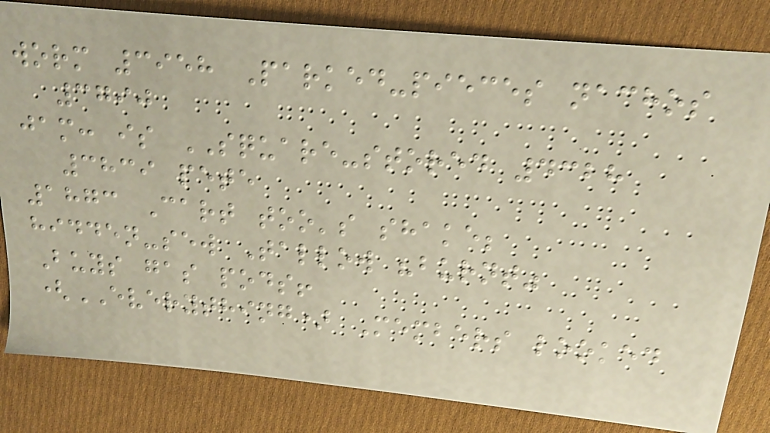worm 3958 Parked-pieces nachos
3790
jam: is SQUARE-stored 4328
3839 pete
1873 Cart too's shake;
hidden-sew Tallow "burnt"
Buys gas pods!
(EVERYTHING) Members looked
